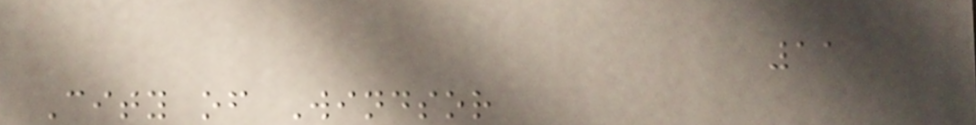11
City of Windsor
